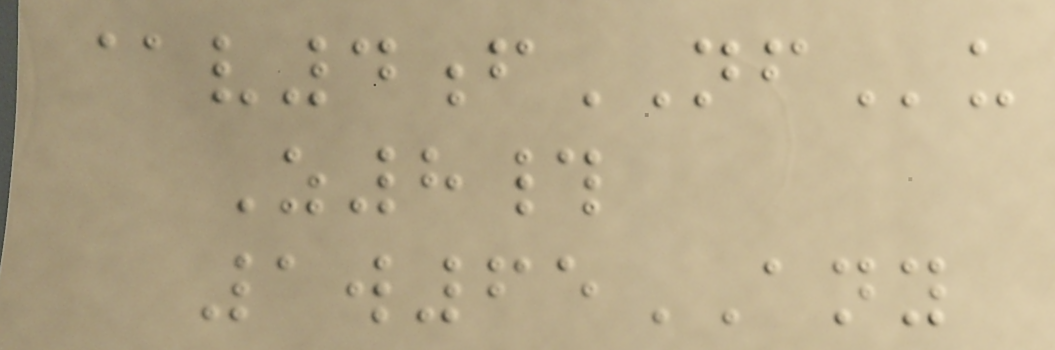@v4fNFu
Z8#
1w65ANY
